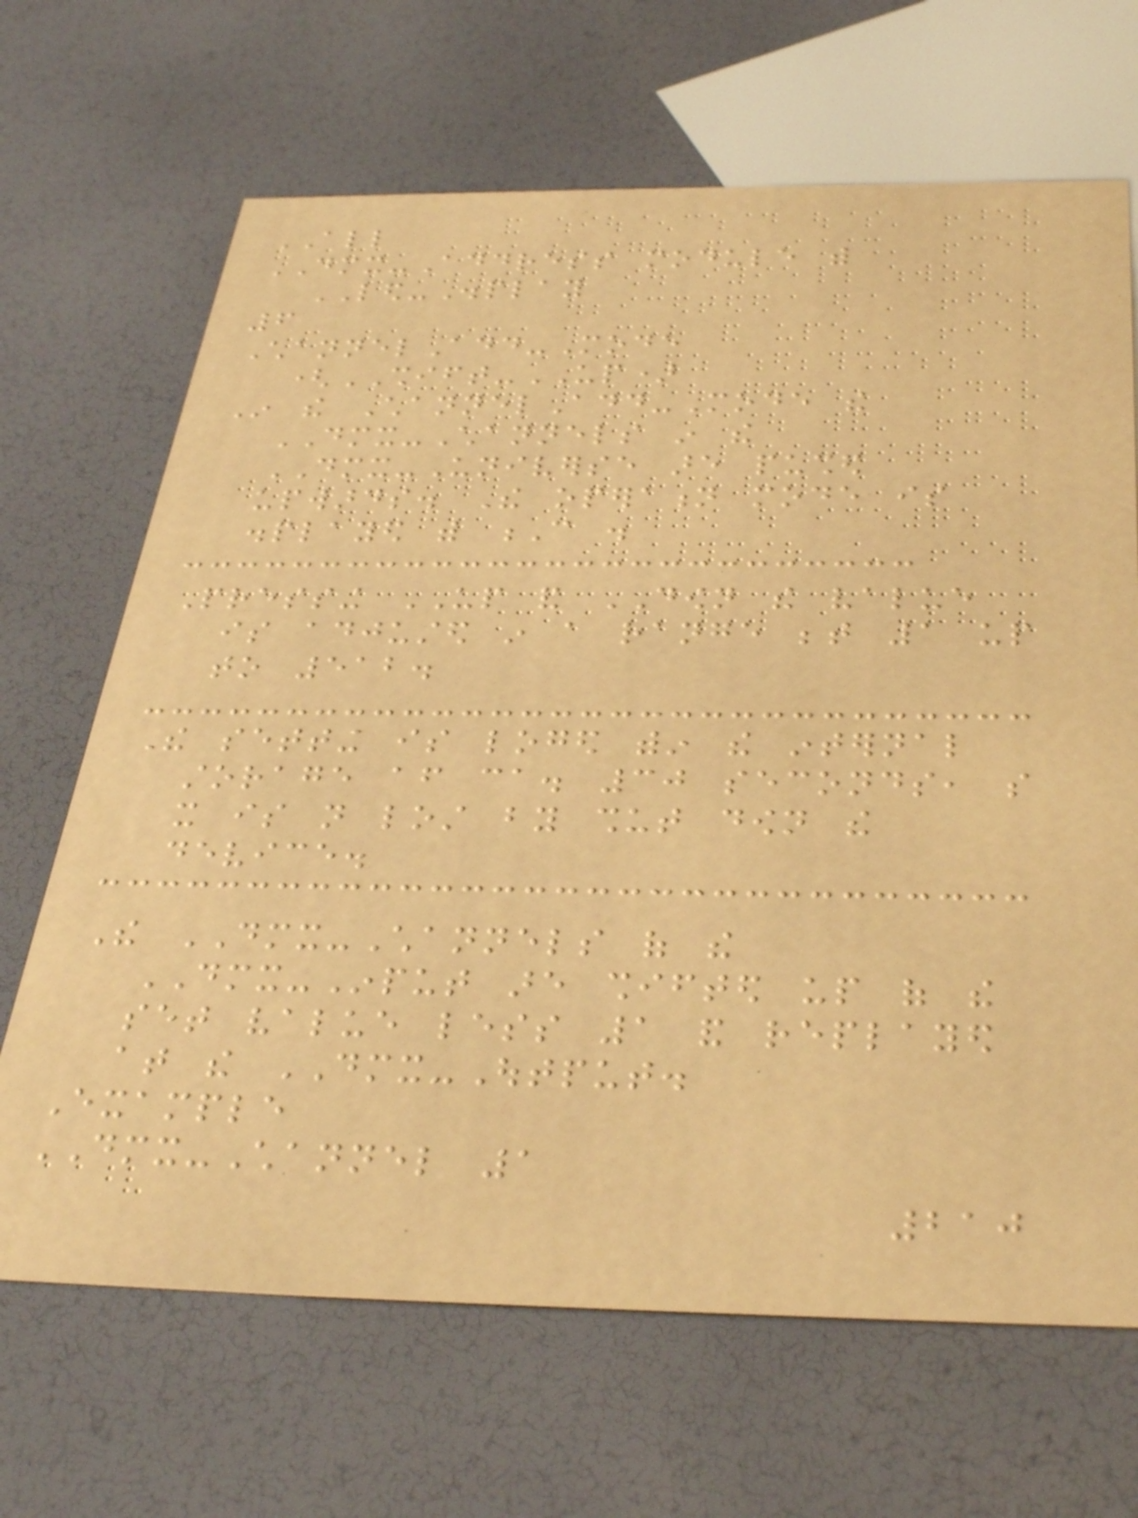ALL
DMX-Address module with
LED-Display
6
ChannelAdd-Mode
(SHIFT-UP)
In the ChannelAdd-Mode the
DMX-Channels in the
DMX-Universe are pushed
upwards. The operation mode is
displayed with C .
Pressing UP and DOWN the value
is adjusted in a range between 1 up
to 512.
The setting is loged within the internal
storage after ca. 30 seconds, so
it is not lost by shut down the
device.
The DMX-Channels of the
DMX-Input are shifted up of the
set value less 1 and replayed
at the DMX-Output.
Example
DMX-Channel 1
210
